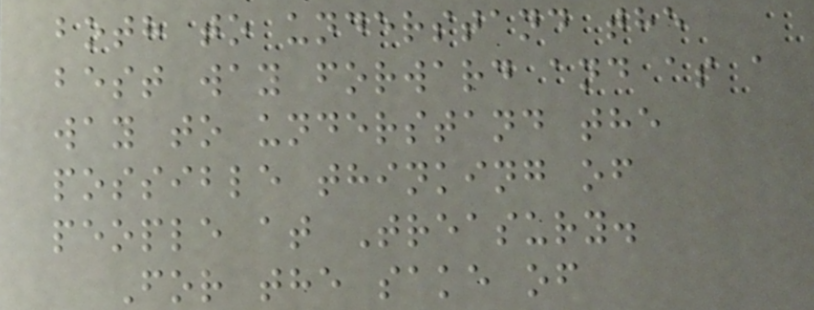both to understand the
best way forward and as a
way to understand the
possible thinking of
people at Treasury.
For the sake of
